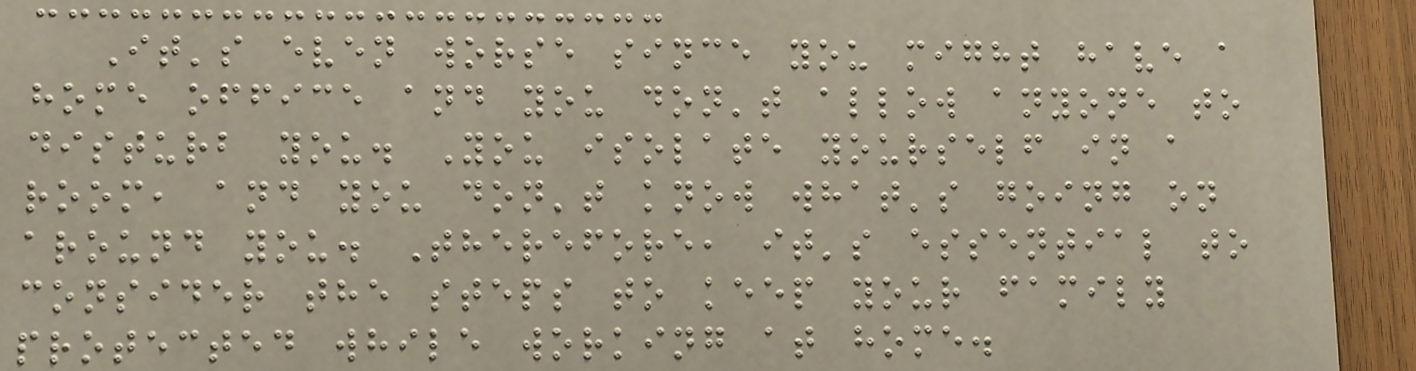It's even worse since you might have a
home office and you don't allow anyone to
disturb you. You isolate yourself in a
room, and you don't know what's going on
around you. Therefore, it's essential to
consider the steps to keep your family
protected while working at home.
